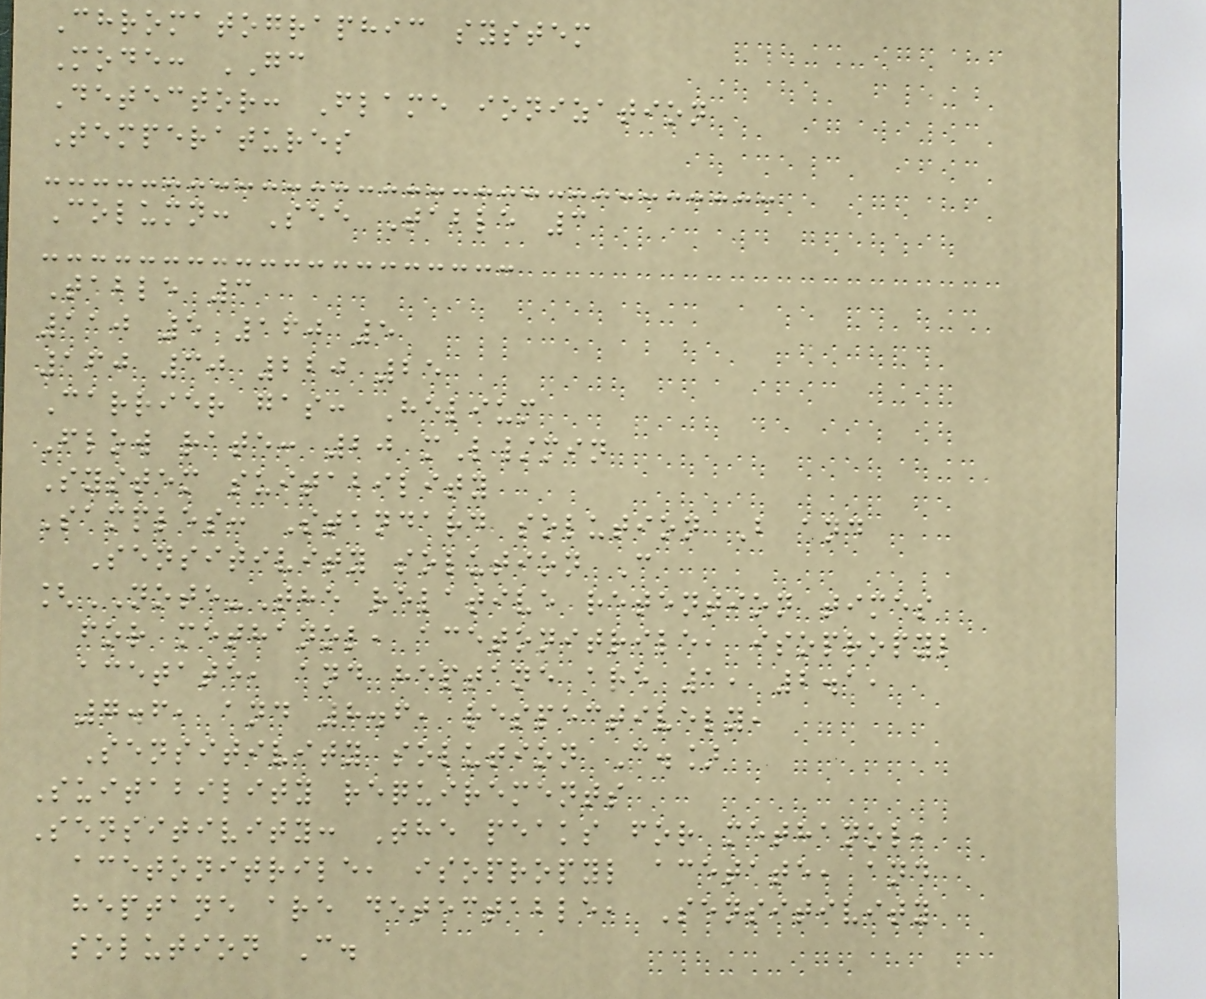Chromatographic system
Mode: GC
Detector: Flame ionization
Temperatures
Column: See Table 3
Table 3
110 5 160 5
160 30 220 25
Carrier gas: Helium
Flow rate: 20 mL/min
System suitability
Samples: Standard solution B and
Sensitivity solution C
[NOTE-The relative retention times
for methanol, acetonitrile, isopropyl
acetate, and heptane are 1, 2.1,
7.6, and 8.6, respectively,
Sensitivity solution C.]
Suitability requirements
Sensitivity: The peaks for methanol,
acetonitrile, isopropyl acetate, and
heptane are detectable, Sensitivity
solution C.
